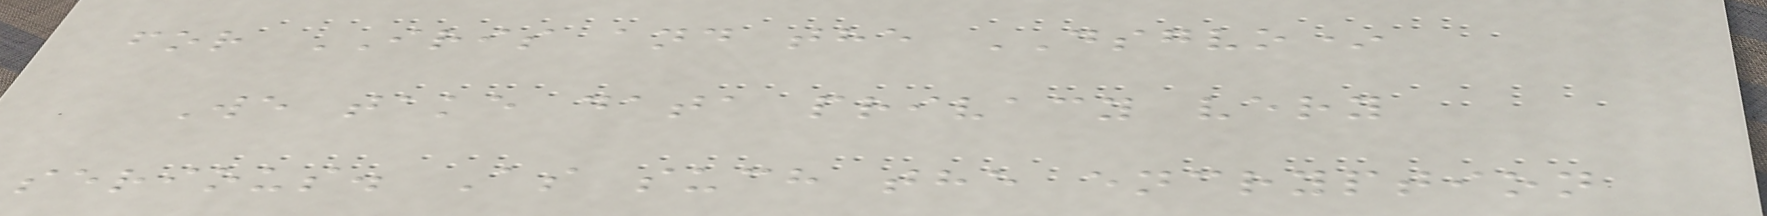for IRIS and the DSGVO*
We take data privacy very
serious. As such the encryption
